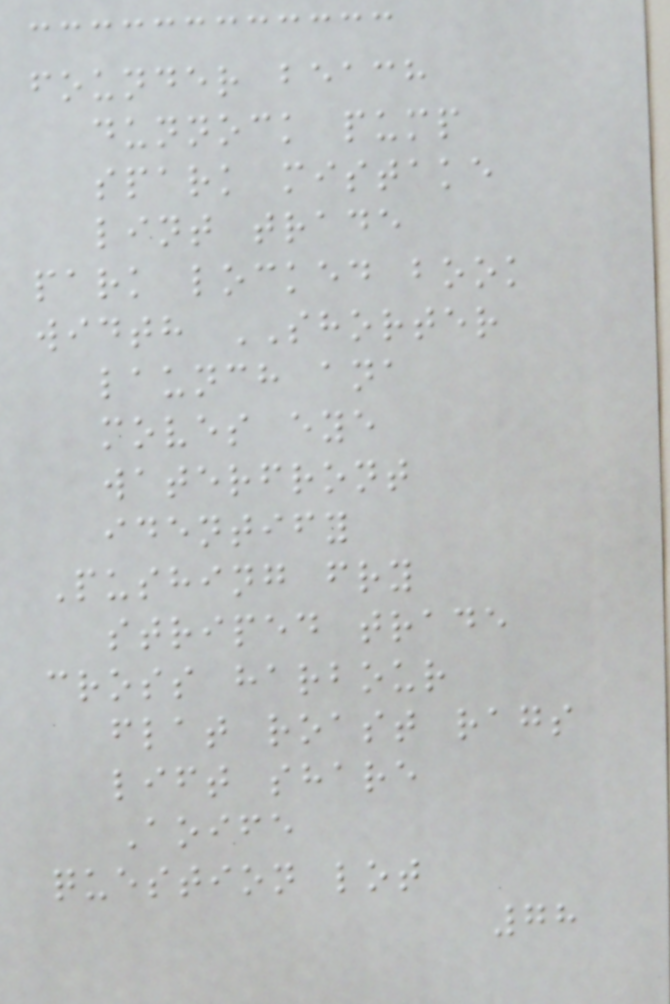founder beach
dunnock pump
spark mistake
lint trade
park locked book
width SHORTER
launch ana
moves eye
waterfront
identify
Pushing fry
striped trade
cross harbour
flat roast rags
lift share
Aoife
question lot
78
